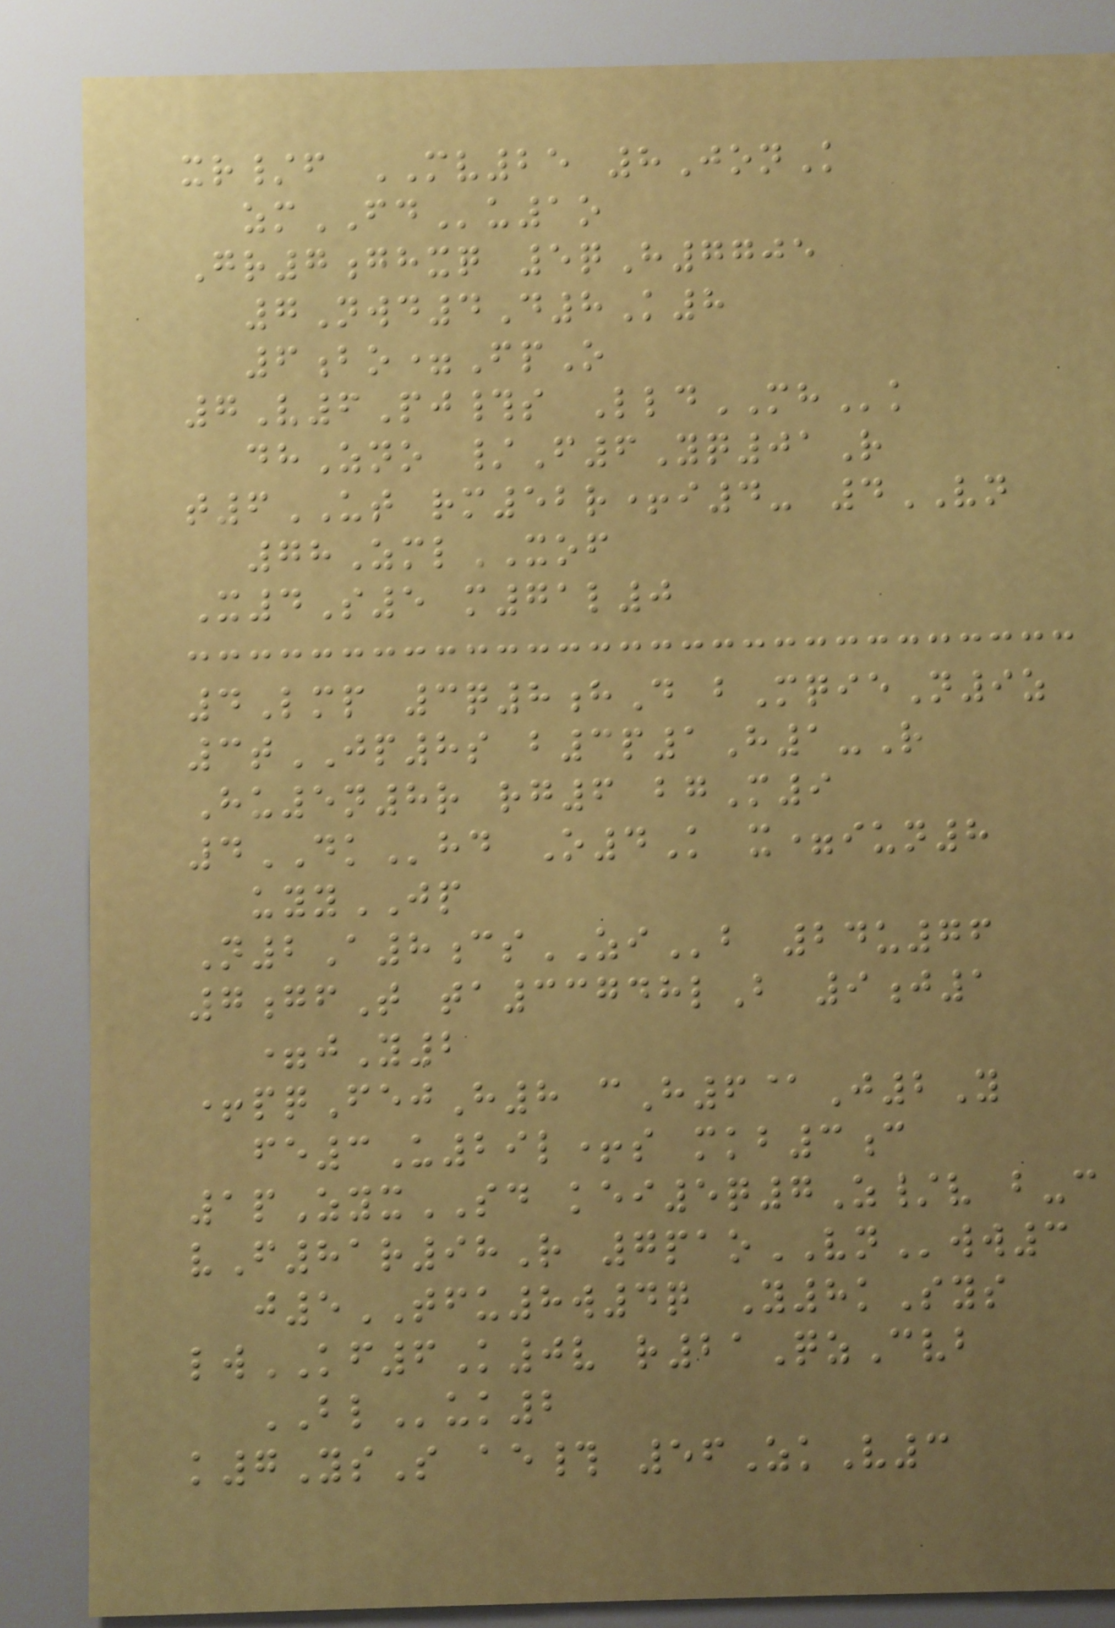xr/f MV25 8JonK
zmFDu1o
Gr7ghxq 5qH7705
7Nwd4D8K8
6bo=FpO
7V6Pj#s LldMHk
dhZno /F6Yq01R
t6UT rm52r+i4- 4VN
78ZmlXOF
X4S5 m71l0
4Lmp 3q8hD bMqieN9z
3tJP8s b3p1H1-R
Hu5n8r rg6 bgM9
4DKhd O4K x=iun8
uyyJP
N2A8csZIb 24u76
7gfT ta33748lB 9j1
=jY2
+pqFejH8 cH6@J2Y
fe3U29l+s mkb3c
1pZyxSD kei5q7Z/v b-c
vF81r98R 7paoVNww3
j5TFU8w4q Y8kSys
lwKF6K0v r21QzCvb
BLuk2
k7YsS ae# 56ZkV3
